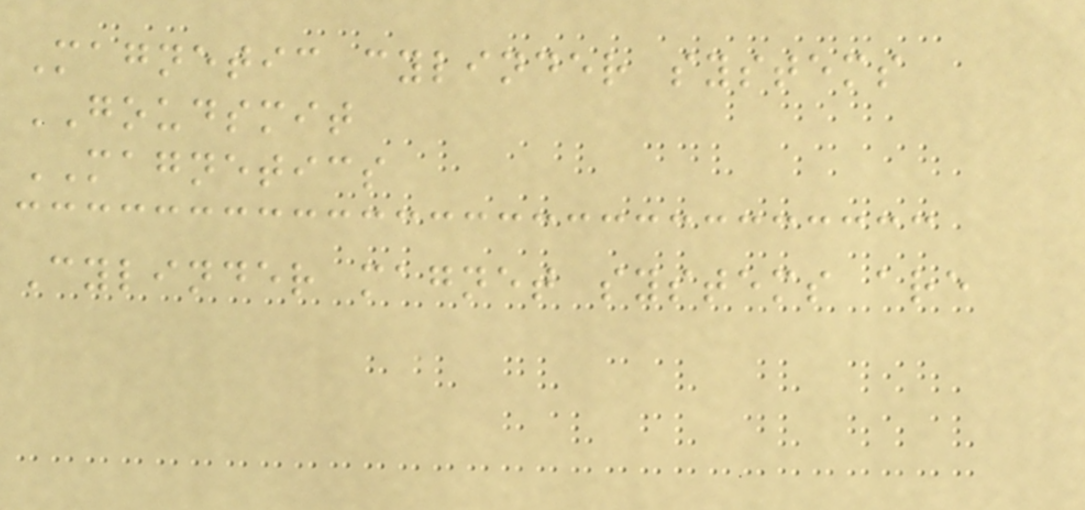Magnetic cylinder systems
GOUDSMIT
MAGNETICS
Cylinder magnet systems are
